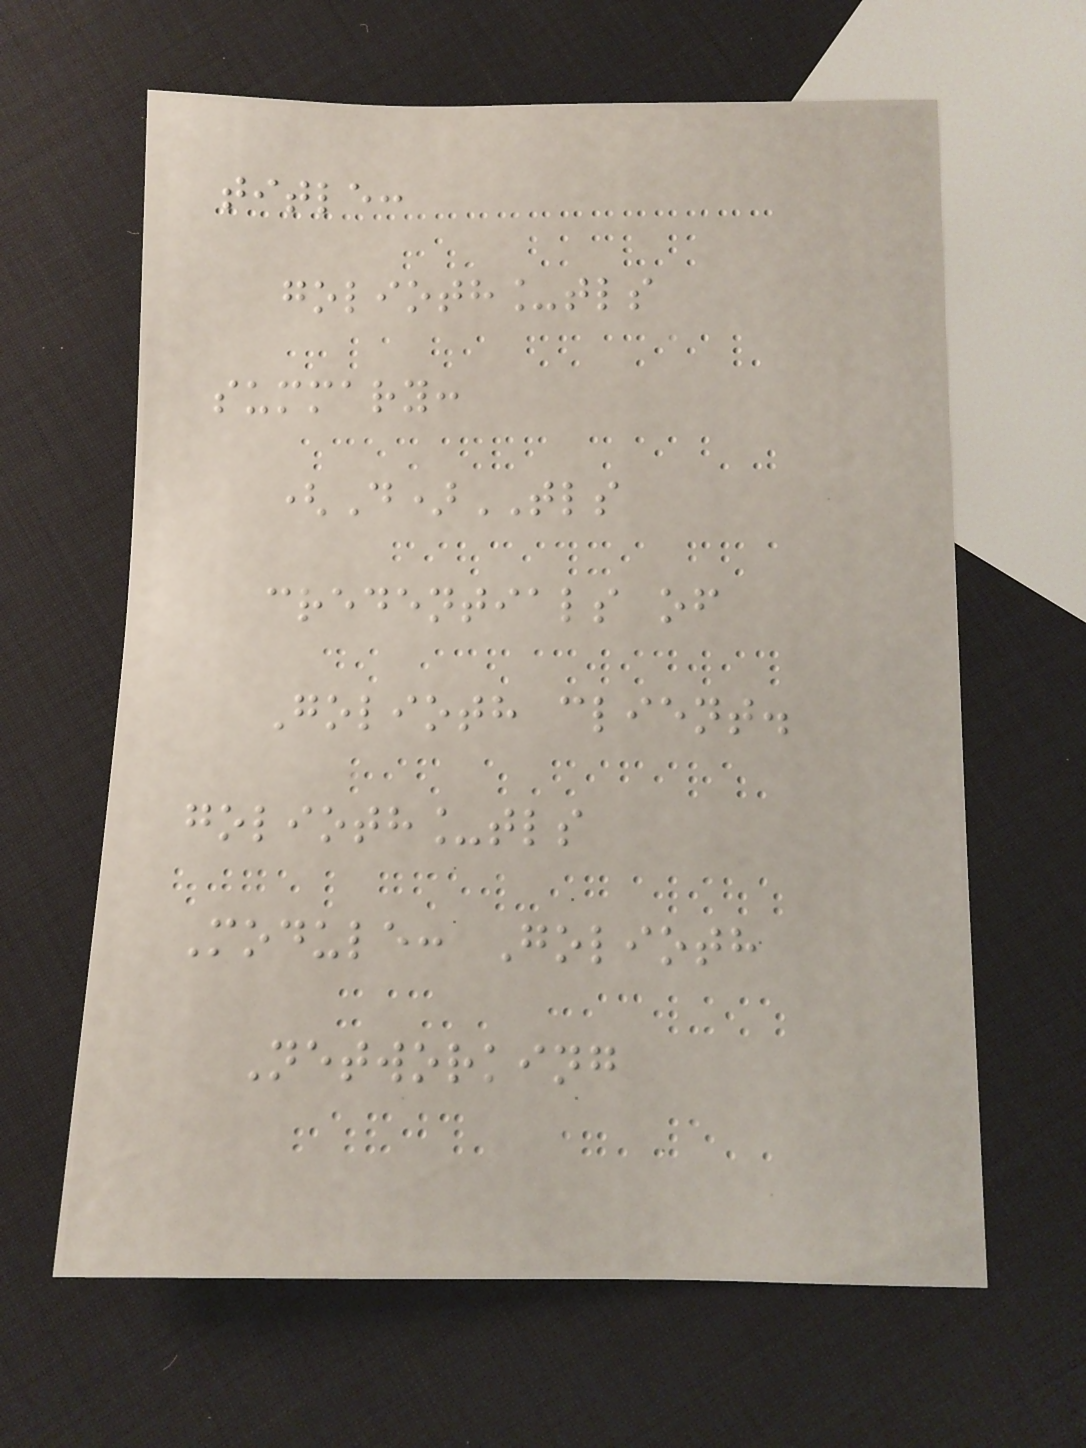title:
golioth_tls
summary:
(D)TLS
credentials of
Golioth client.
golioth_tls
Module: Golioth
Networking
